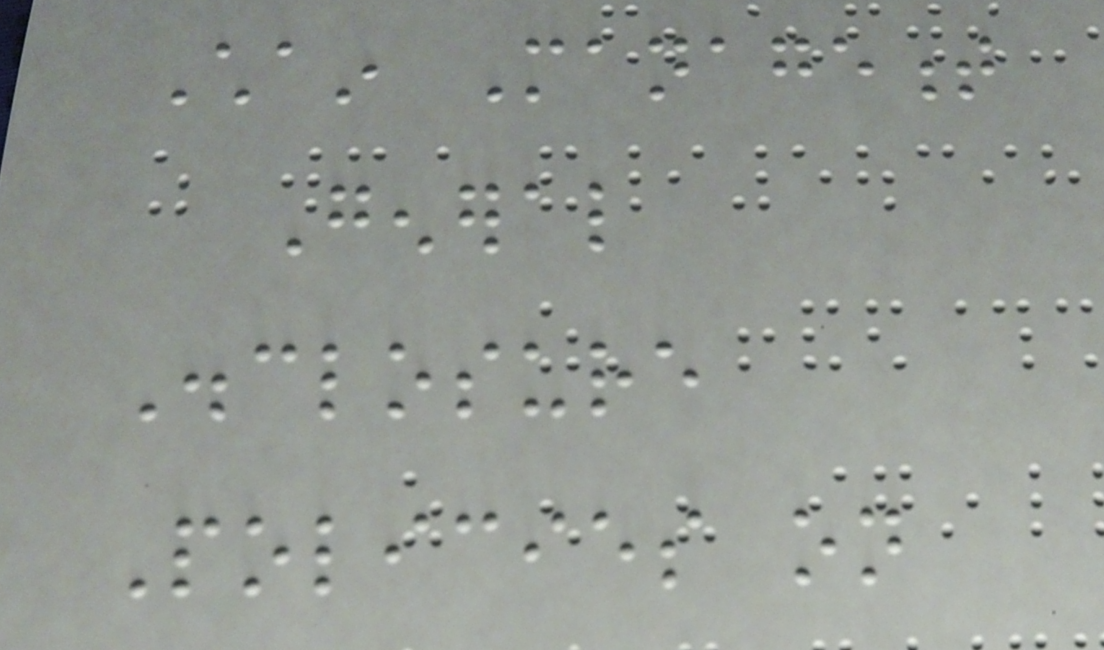Chain Management
General
Disclosure
Policies on
